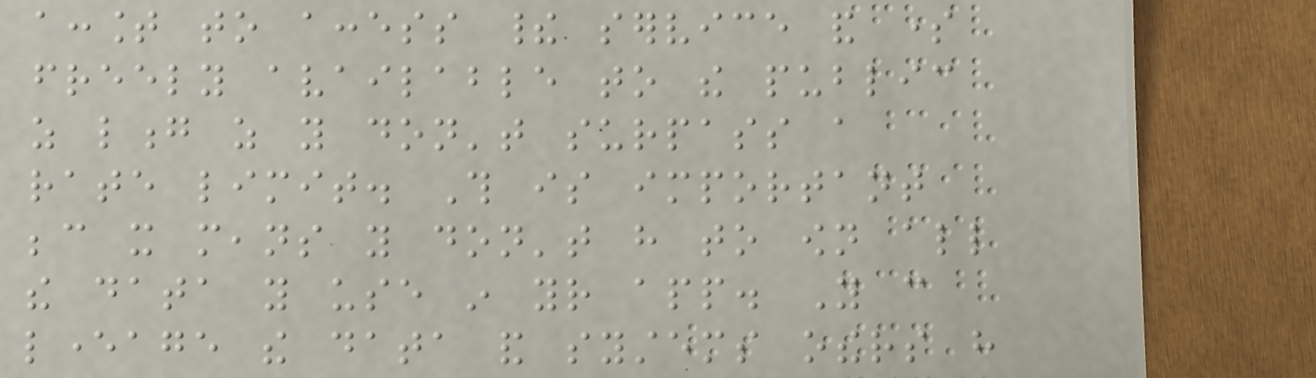account to access their service and some
freely available to the public
as long as you don't surpass a
rate limit. This is important
because it means you don't have to own all
the data you use in your app. You can
leverage the data and systems others have
